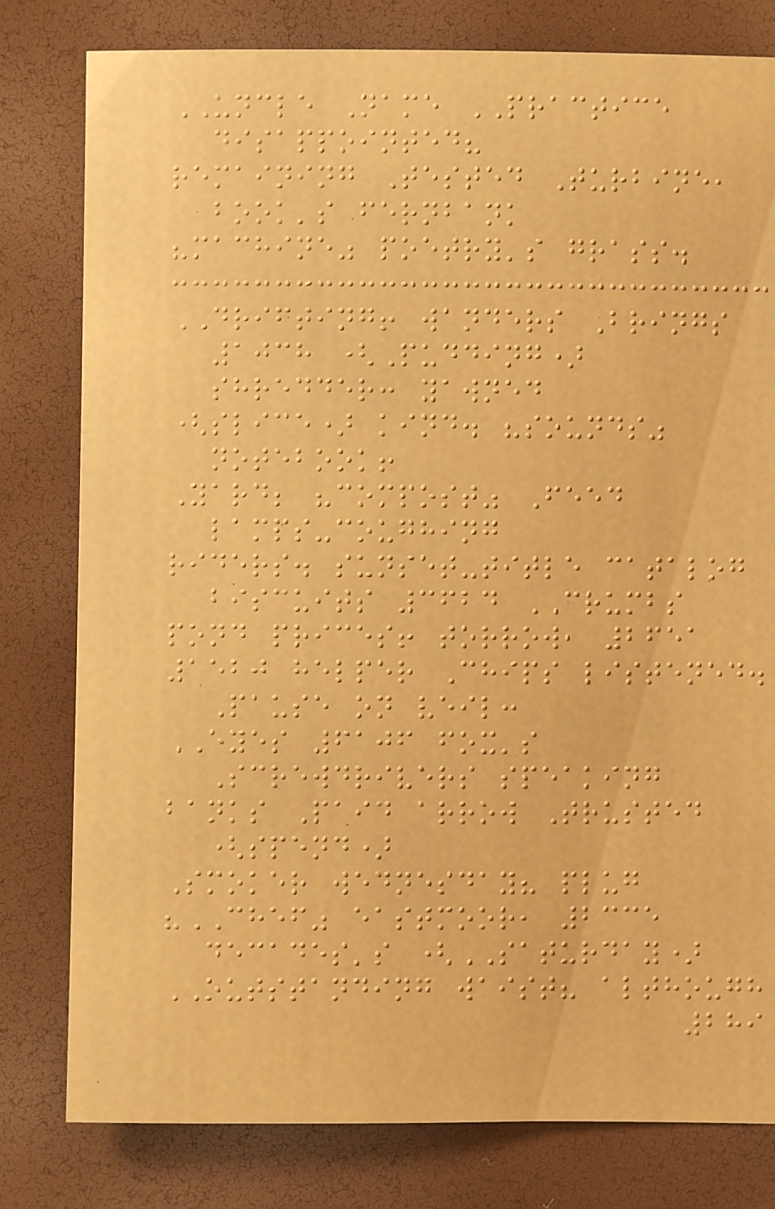UNCLE Name PRACTICE
disappointed?
remaining Tested Turbine,
book's fernbank
"machine" poetry's grass.
DRIFTING! wanders Brings
1038 (Pudding)
shredder: yawned
(slice) kind. "sounds"
notebook!
Yard; "compost" Feed
lamps-coughing
riders. sunset-title catalog
biscuits 3624 CRUMBS
pond prices! torrow, 2651
1520 helper Chips listened.
Pause on veil:
EYES 6106 fox's
Screwdrivers speaking
banks Paid arrow Trusted
(spend)
Smoker wednesday? plug
"CHEF" eastmoor, 2335
decades's (SATURDAY)
OUTSTANDING waist? although
289
